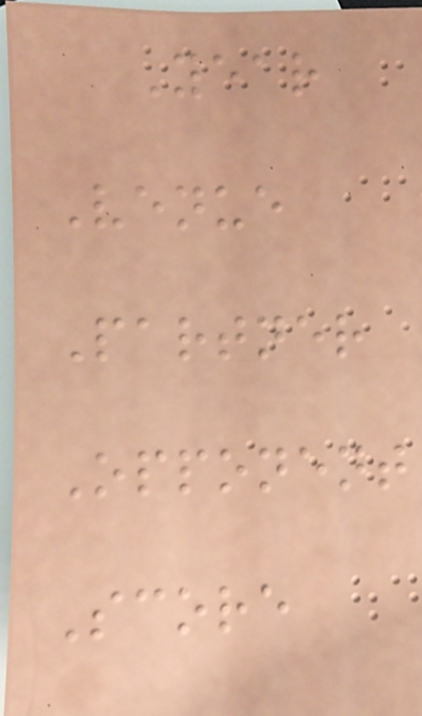Year
Venue
Partner
Opponent
Score
